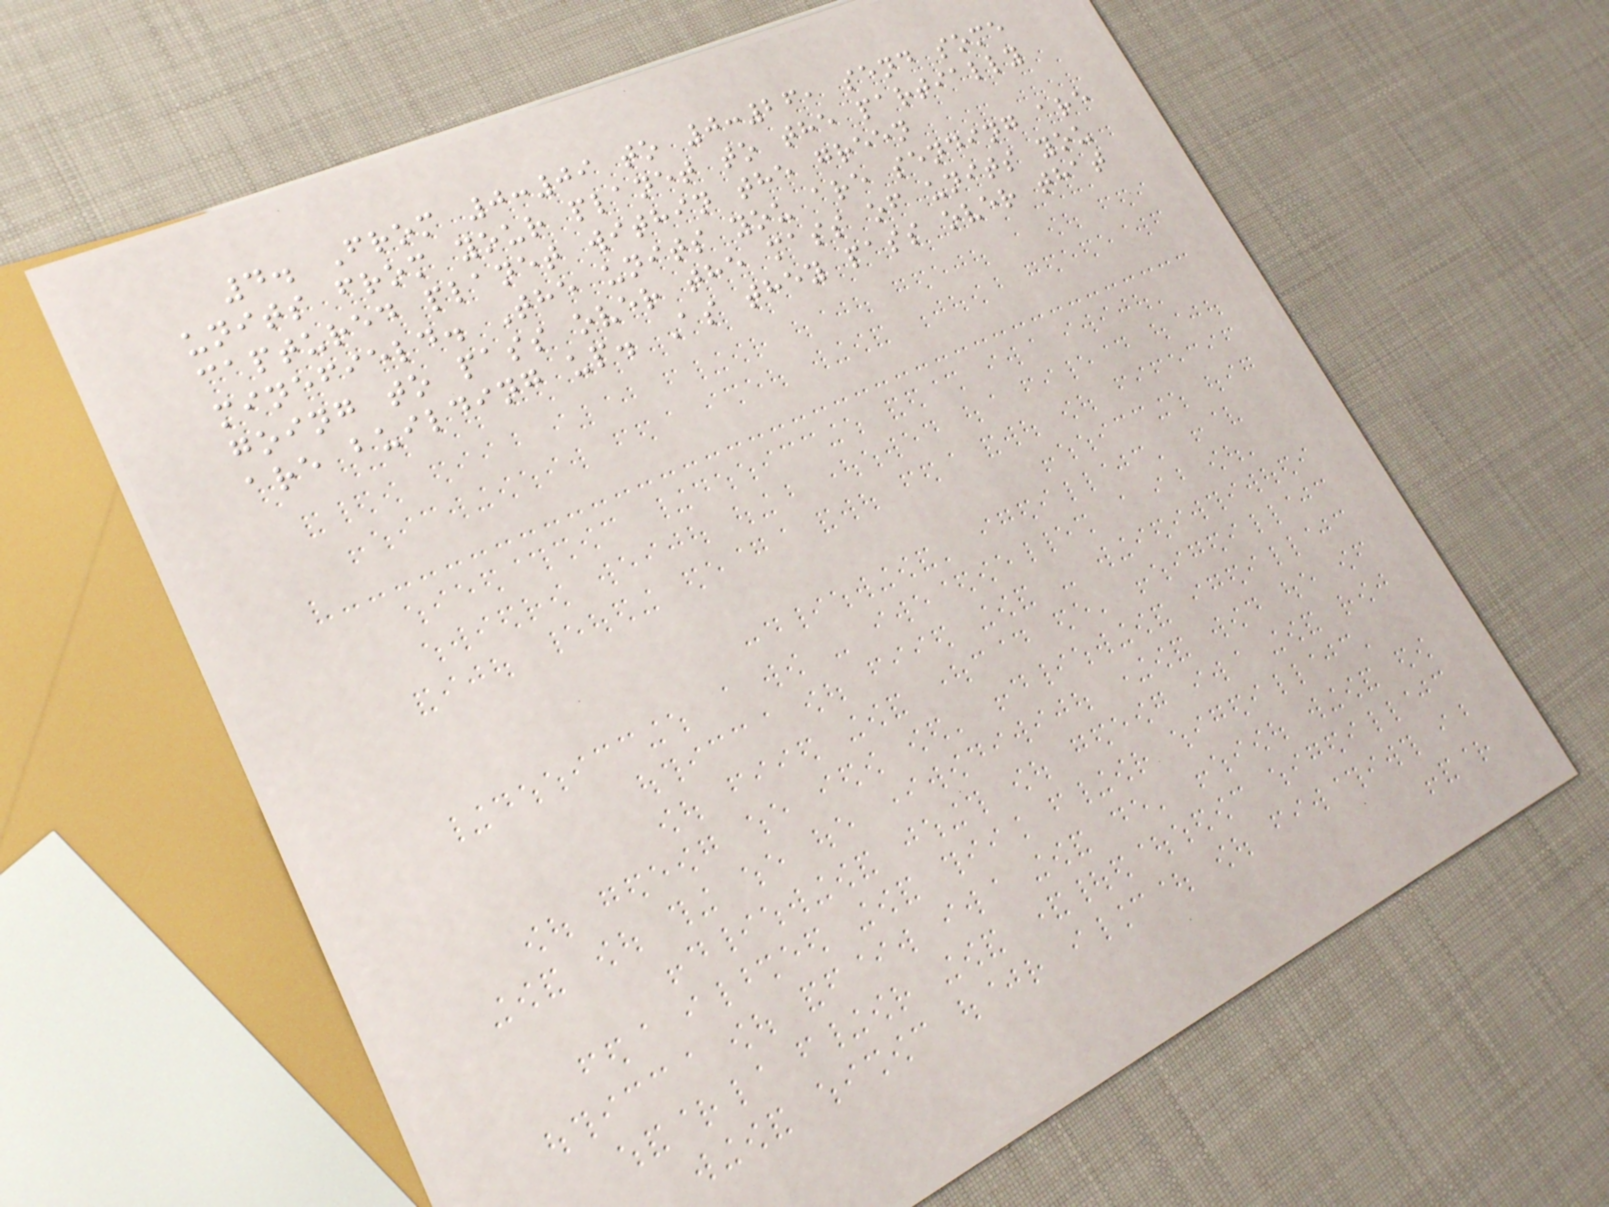4. From 0:09 to 0:26, send some
units from your planet to the partially
captured planet within the green
minefield. The units you are sending are
going to pass over the mass of units you
are building up. As they pass over that
